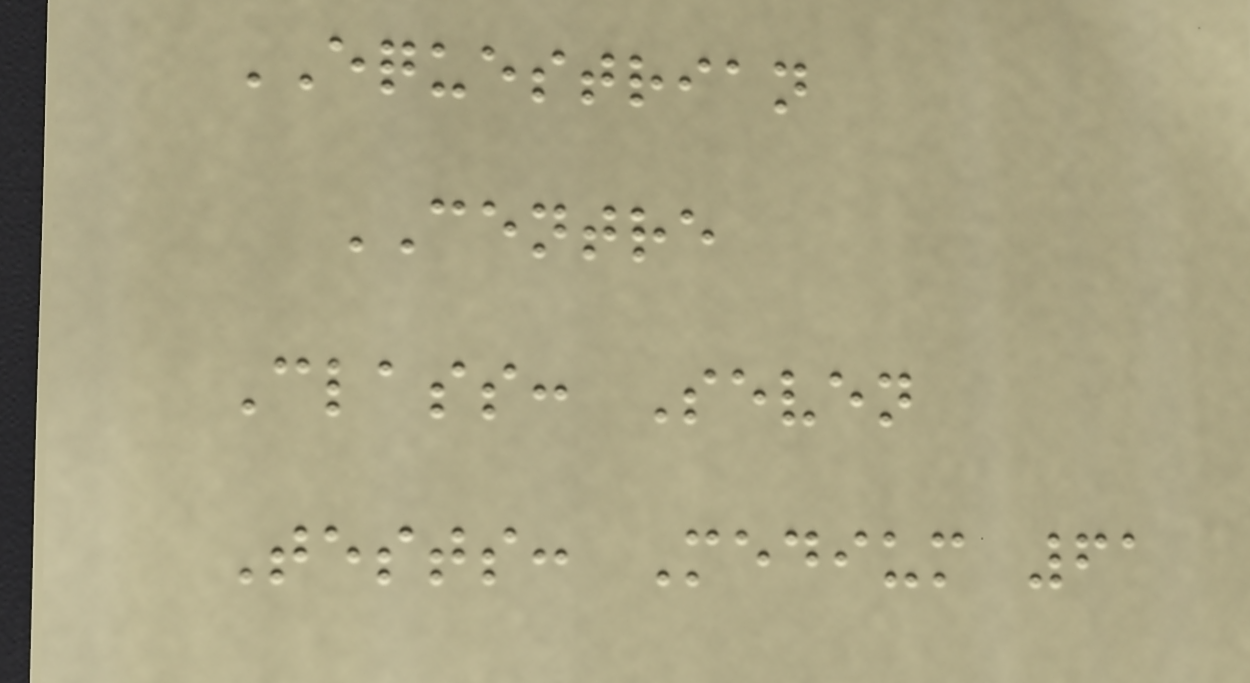EQUESTRIAN
CENTRE
Class: Seven
Tests: Medium 61
